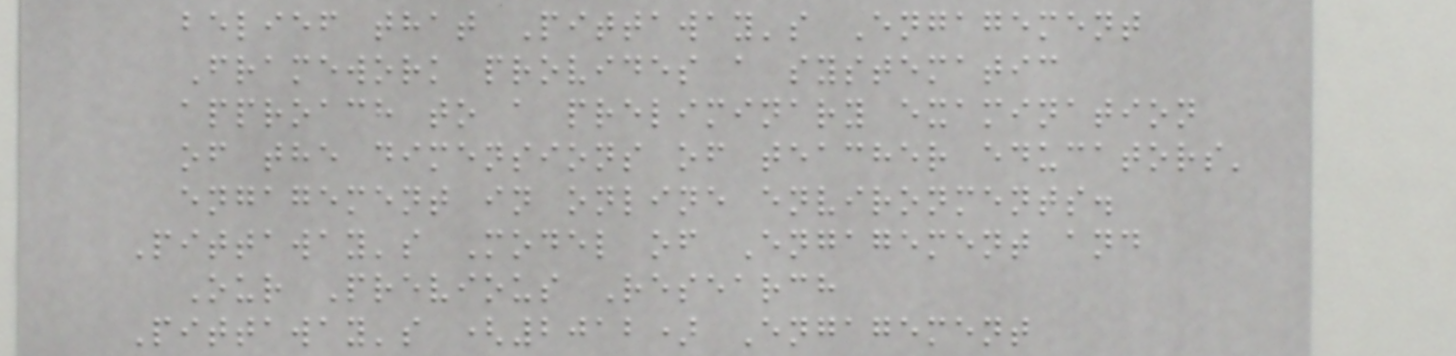belief that Pittaway's Engagement
Framework provides a systematic
approach to a preliminary examination
of the dimensions of teacher educators'
engagement in online environments.
Pittaway's Model of Engagement and
Our Previous Research
Pittaway's (2012) Engagement
